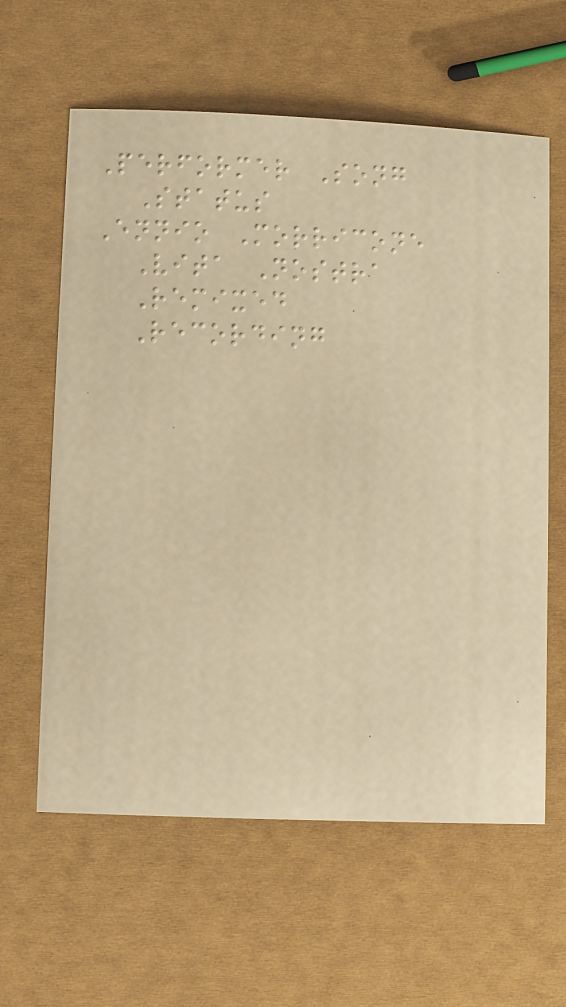Performer Song
Status
Ennio Morricone
Vita Nostra
Remixed
Recording
